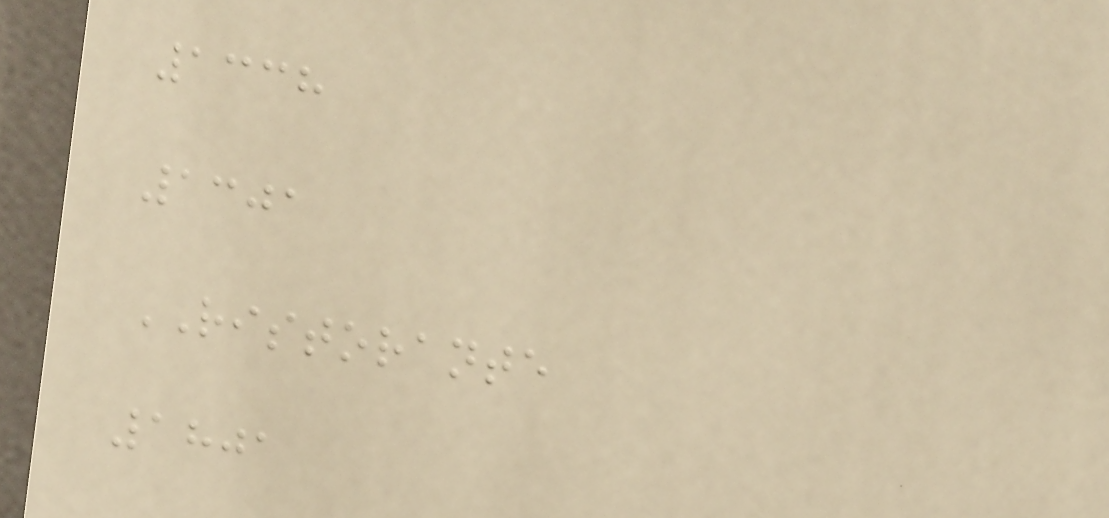1338
1301
RISTORANTE
1801
